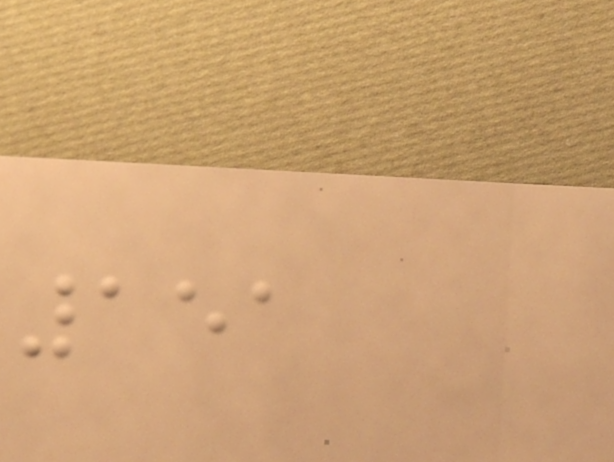151
